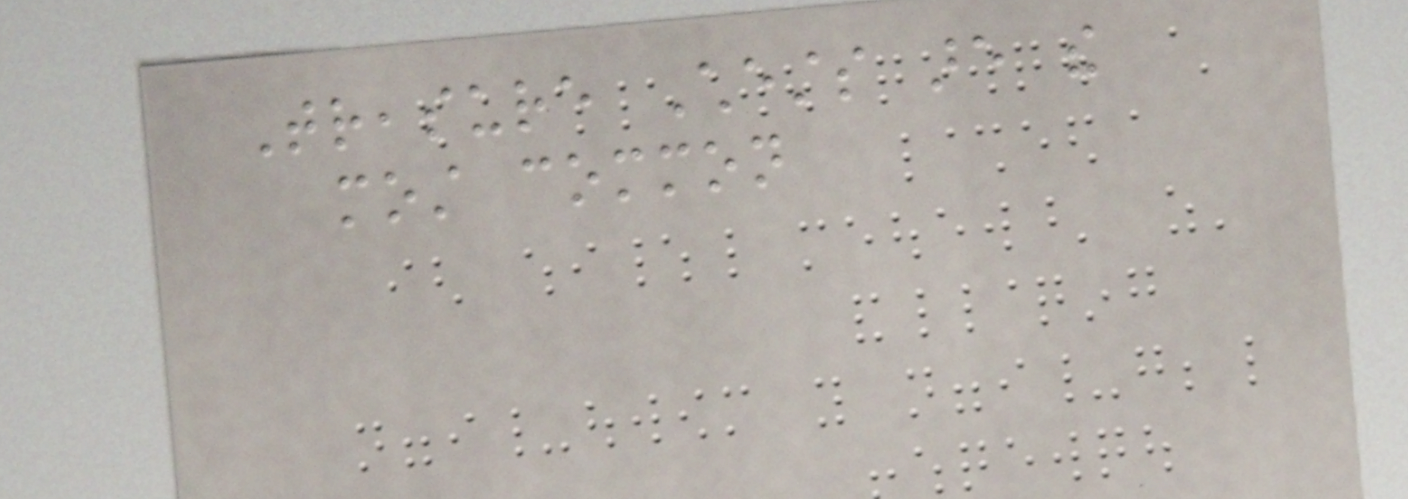Treasure Chests are the
most common
